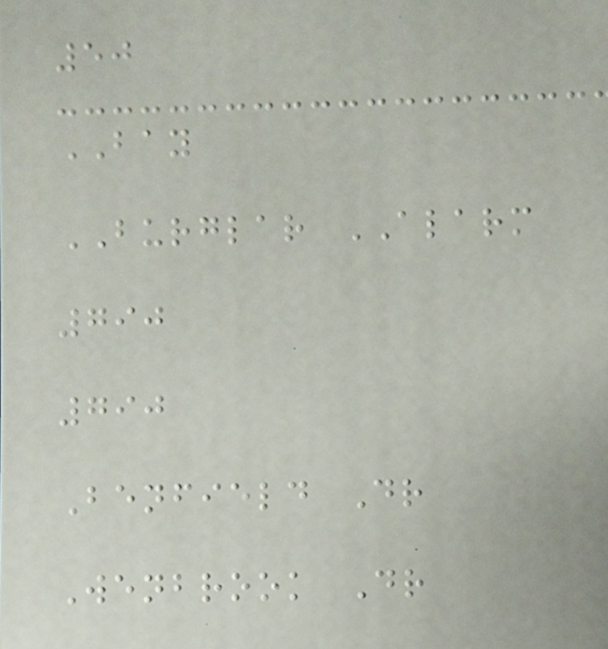50
BAY
BURGLAR ALARM
790
790
Benfield Dr
Wenbrook Dr
